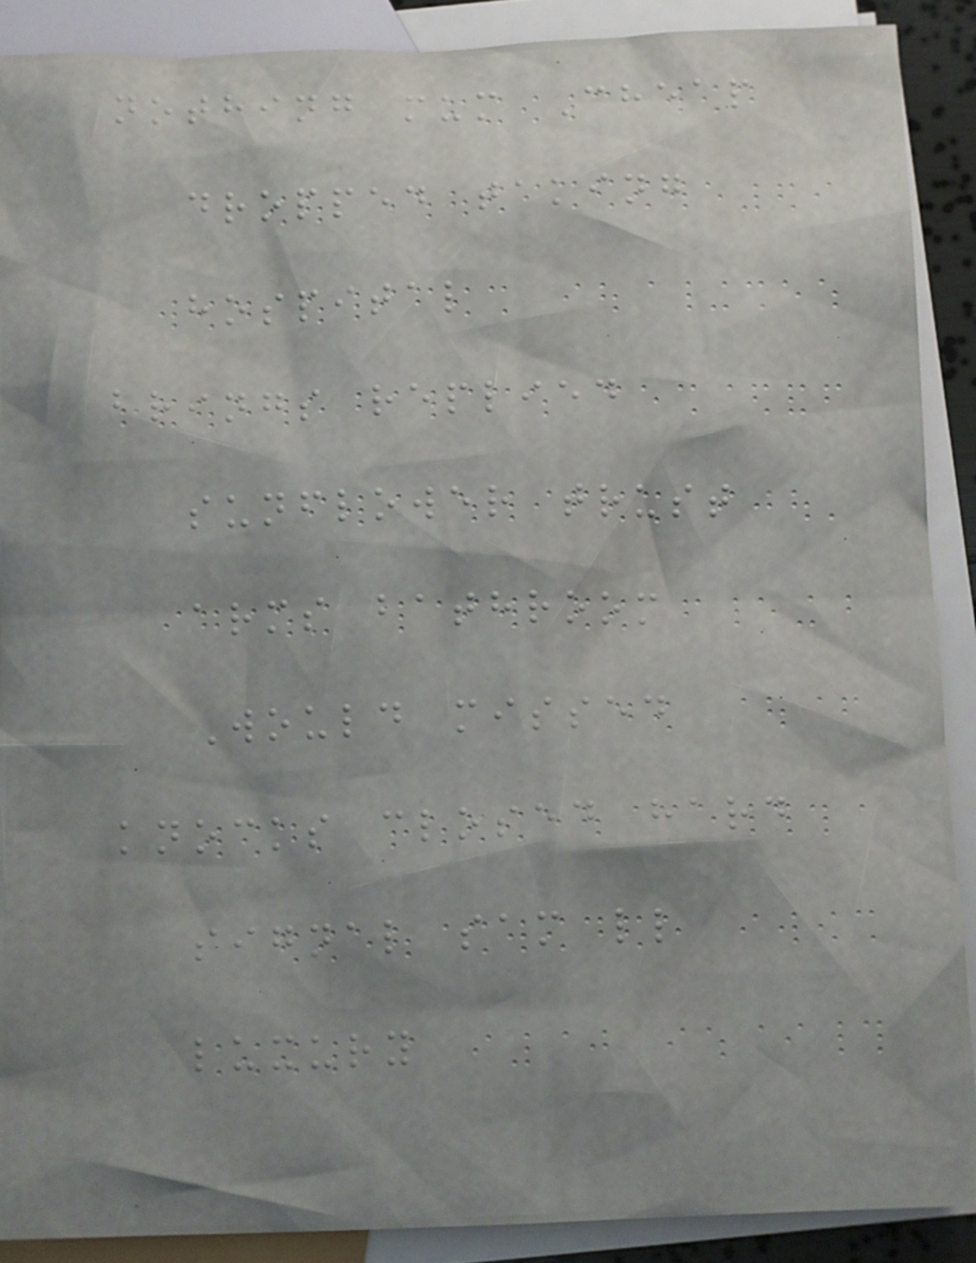nothing mum Cheap
dropped taking
hospital
brings replied
sunflower trust
arms bathroom
Would missed
knocks closed hard
signal sam ll
luxury
